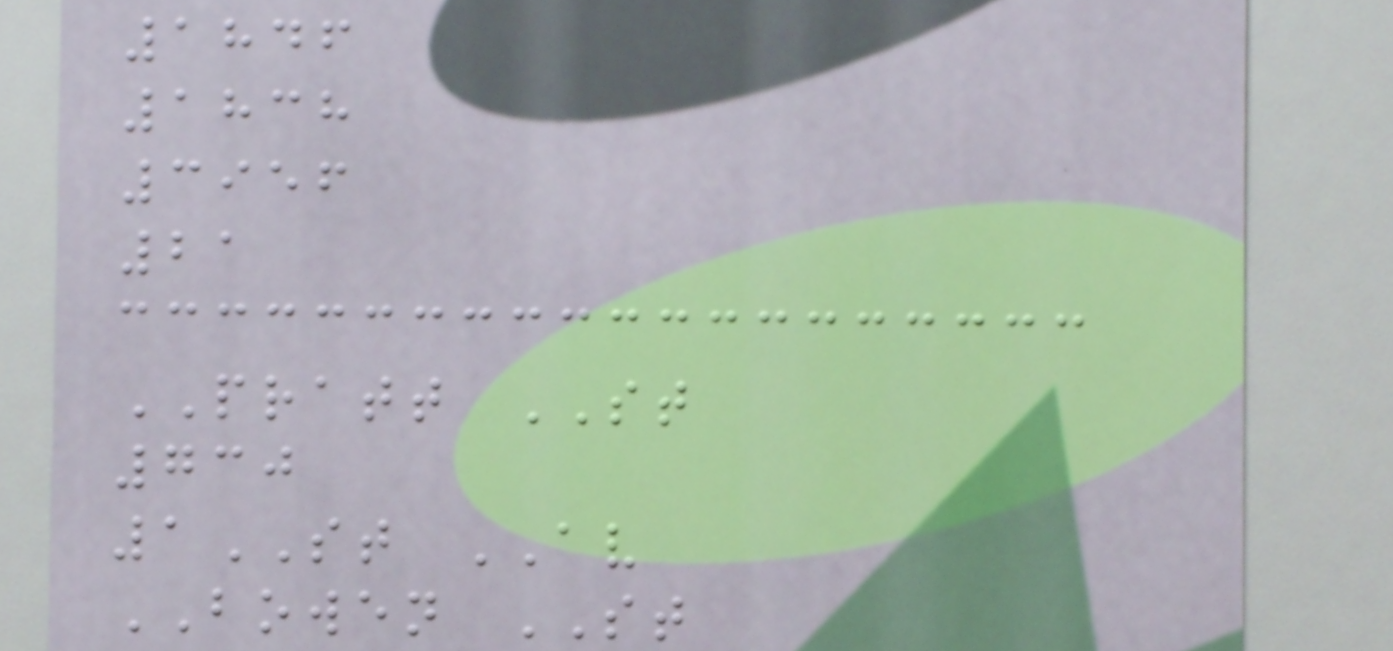1846
1838
3956
21
PRATT ST
730
1ST AV
BOWEN ST
